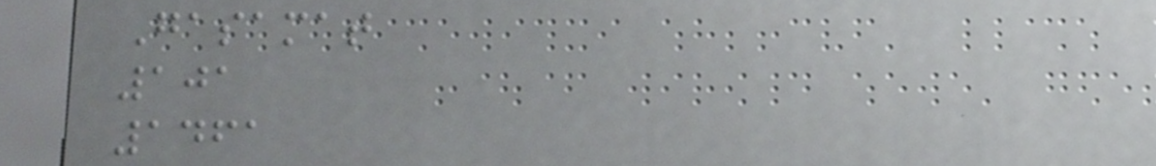Gasamat
101
1461
